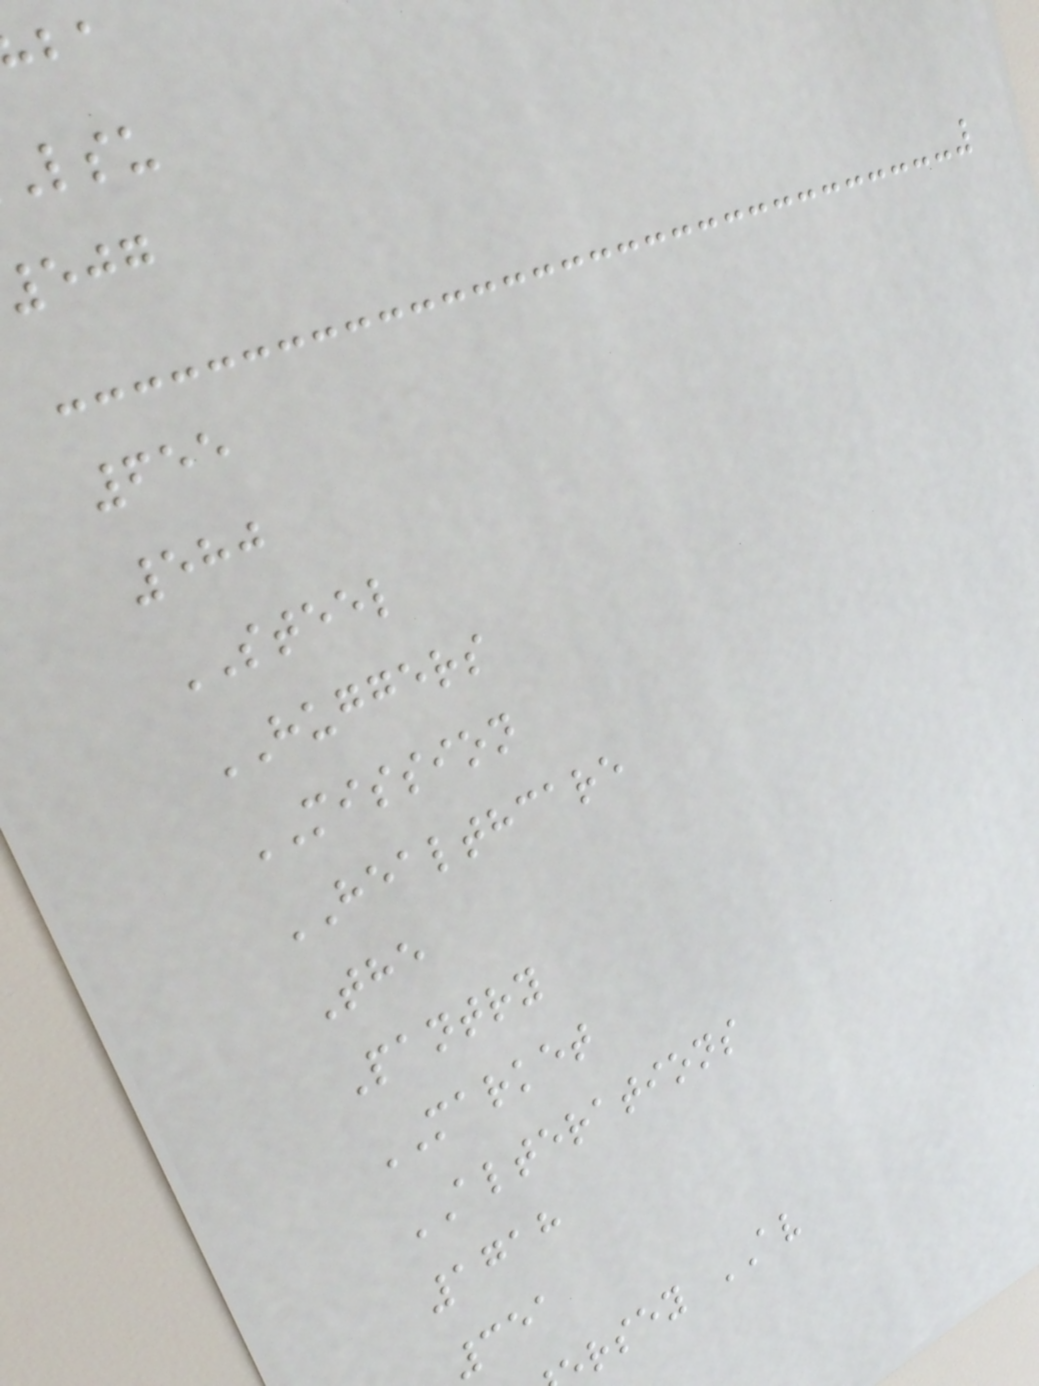655
580
STEEL
HUGGERS
MISSION
HEALTHCARE
The
Pantry
MARKET
ALTERATIONS
1718
351
rsey AV
